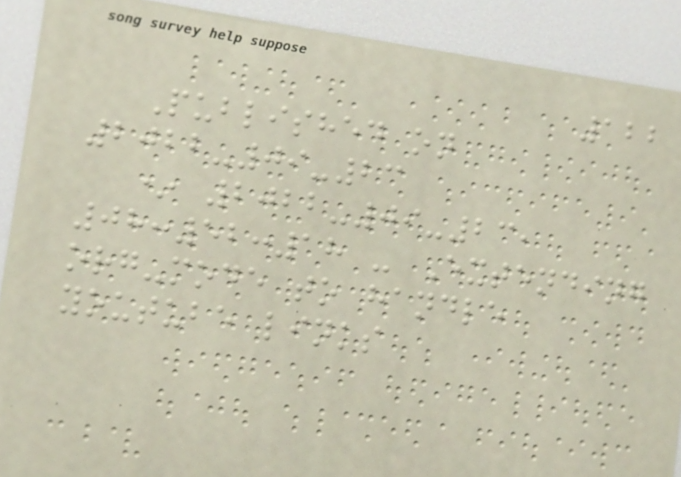122
Published on
2022-09-23
* 2022-09-23,
08:52:18 - Extending
org-mode to handle
youtube links
